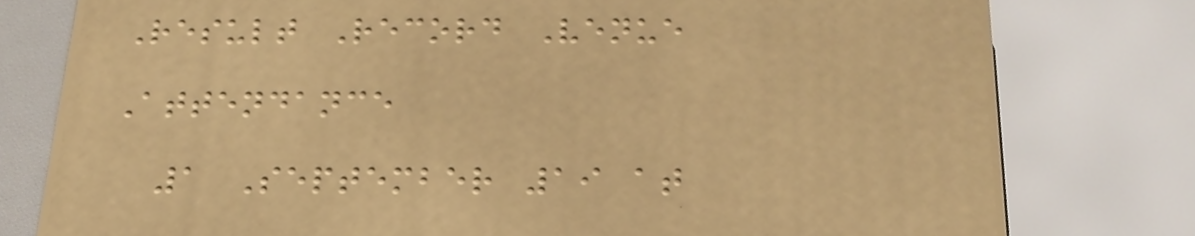Result Record Venue
Attendance
1 September 19 at
